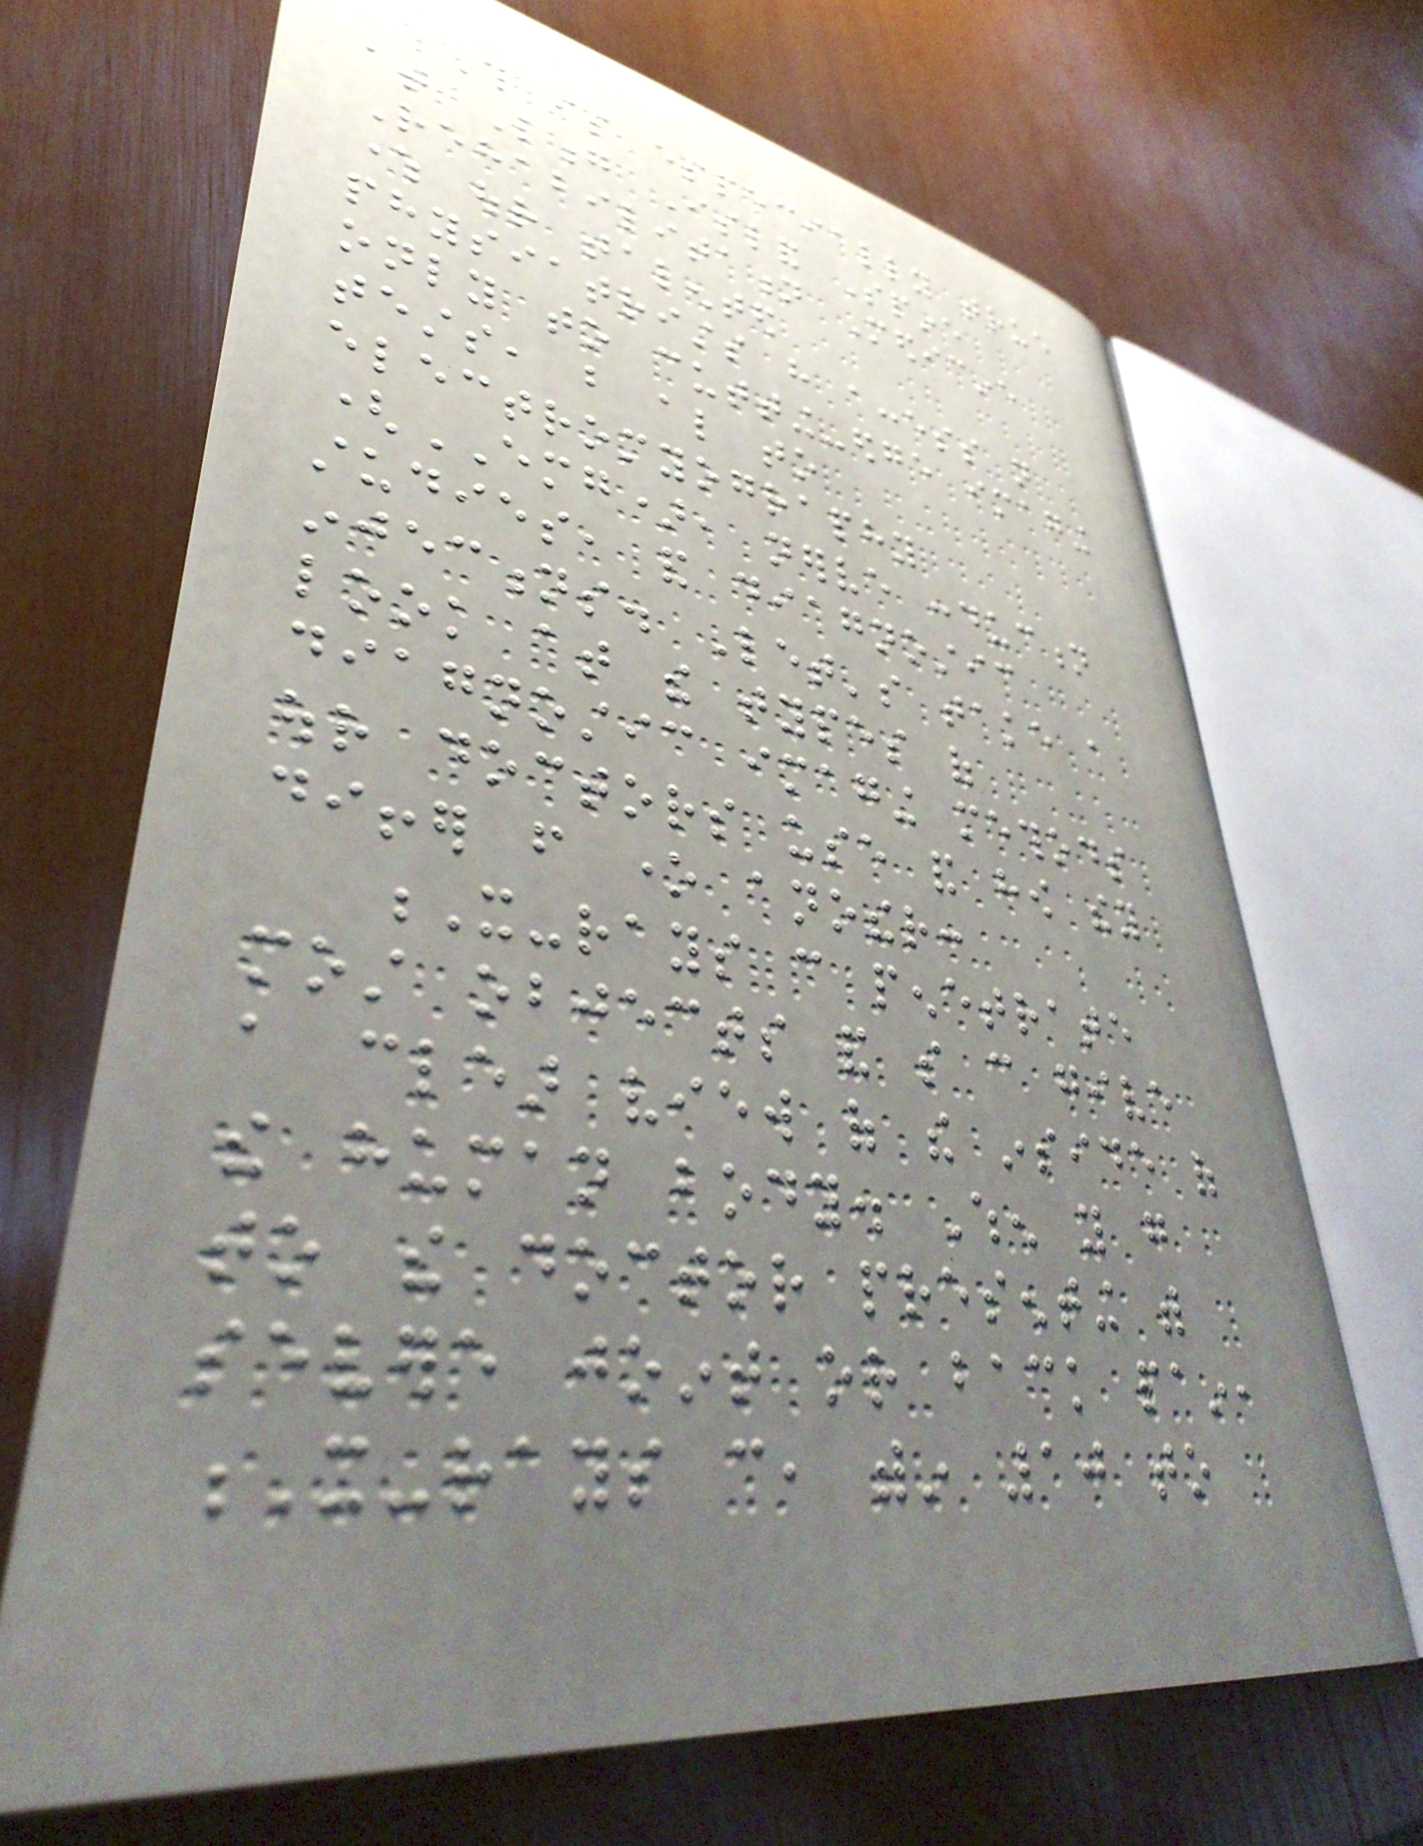This is especially true
at Long Island Spine
Rehabilitation Medicine
where our talented
physiatrists have access not
only to cutting-edge imaging
tests, but also to
electromyography
(EMG), nerve conduction
studies, and diagnostic
injections. Let's take a
look at the types of
diagnostic imaging methods
our doctors use and how they
differ from one another:
X-rays can penetrate
most objects and so can give
a clear view of the inside of
the human body. When you go
to the doctor presenting with
severe joint or back pain,
X-rays can, within 10 to
